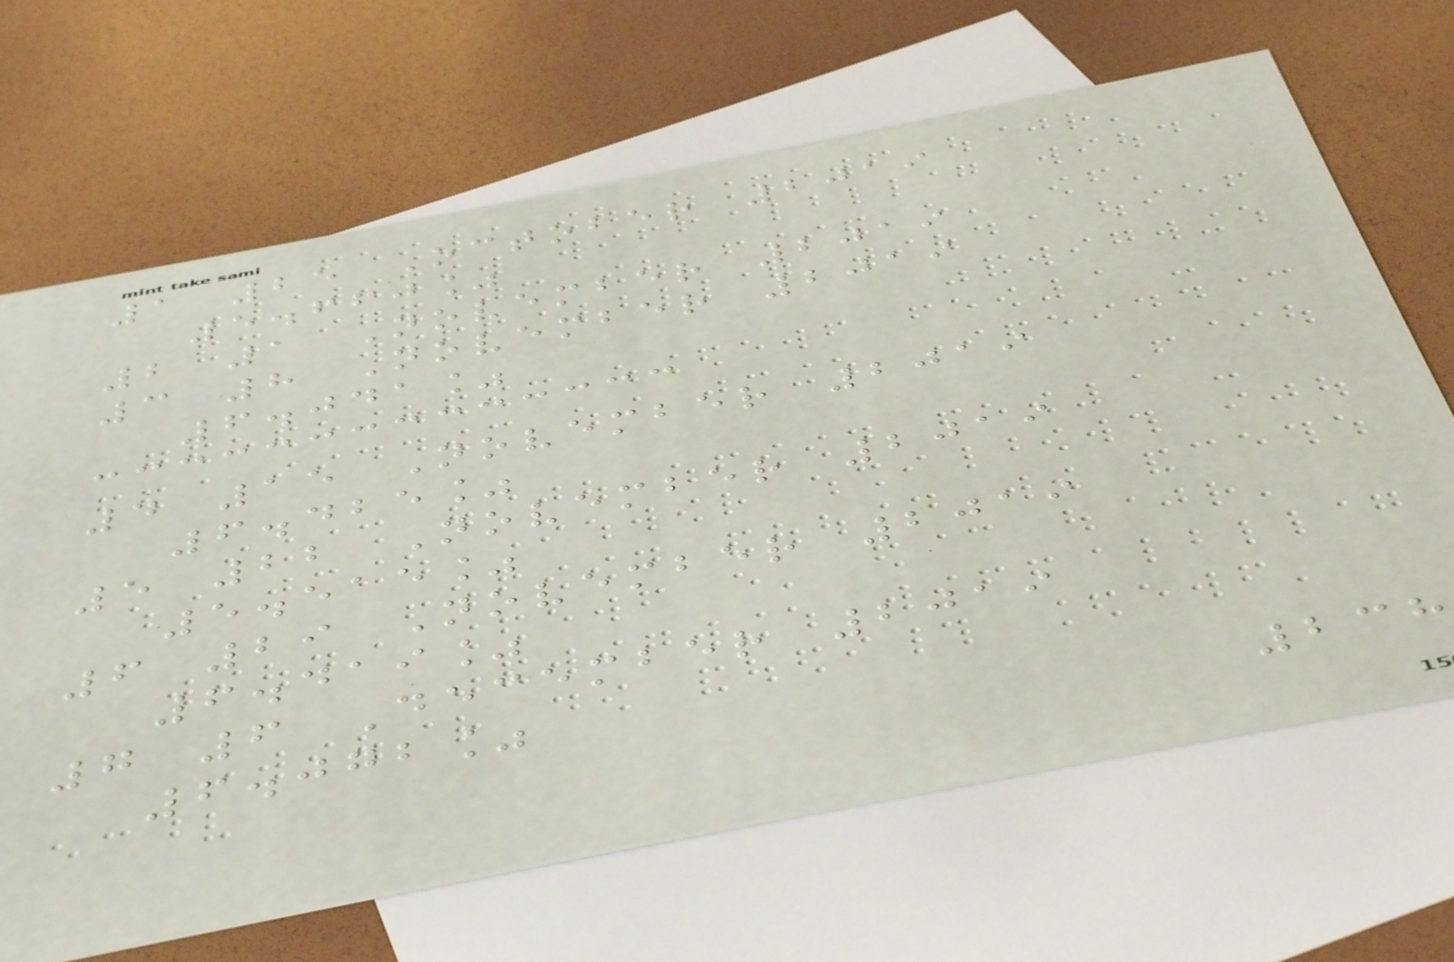1 25 October 2019
5.660%
2 1 November 2019
3 8 November 2019
6.041%
4 15 November 2019
6.425%
5 22 November 2019
5.515%
6 29 November 2019
6.419%
7 6 December 2019
6.072%
238
